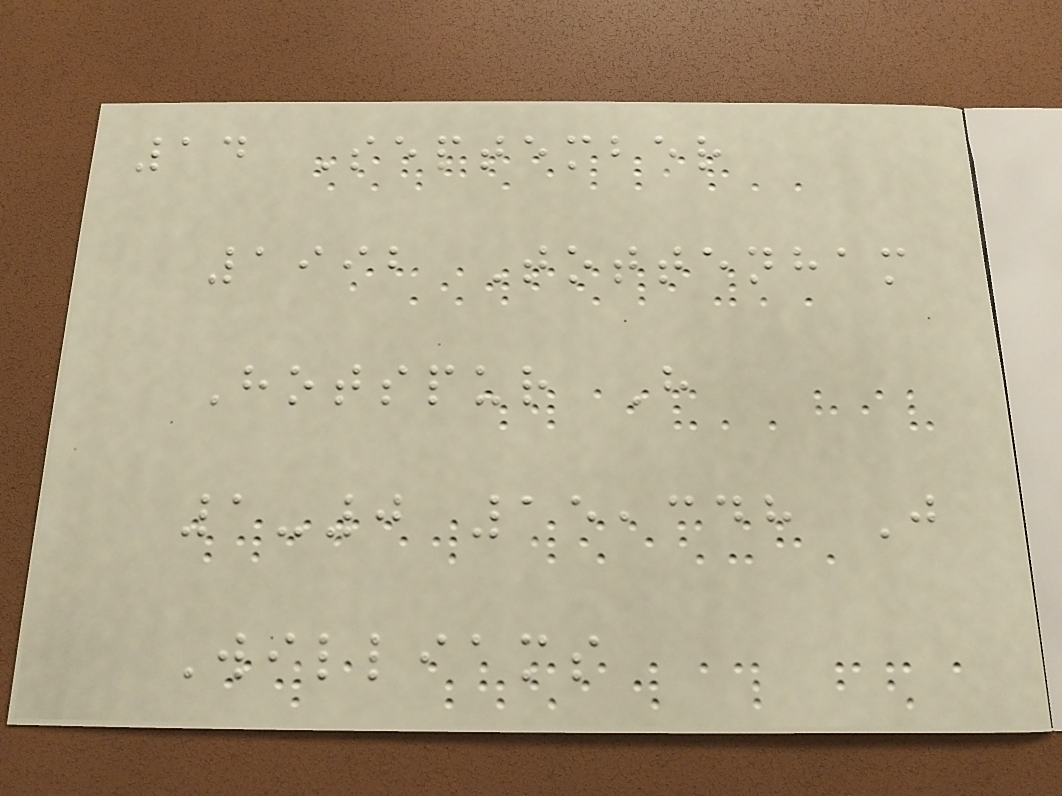14 September
1992 Tottenham
Hotspur H
1-0 15,348 J
Williams
